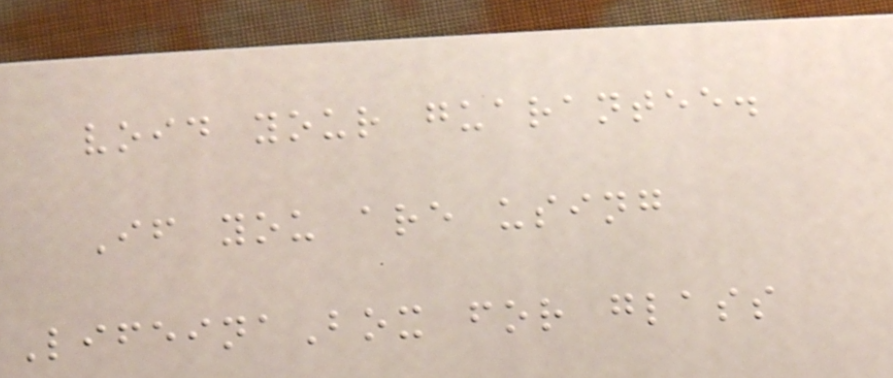void your guarantee.
If you are using
LifeinaBox for glass
